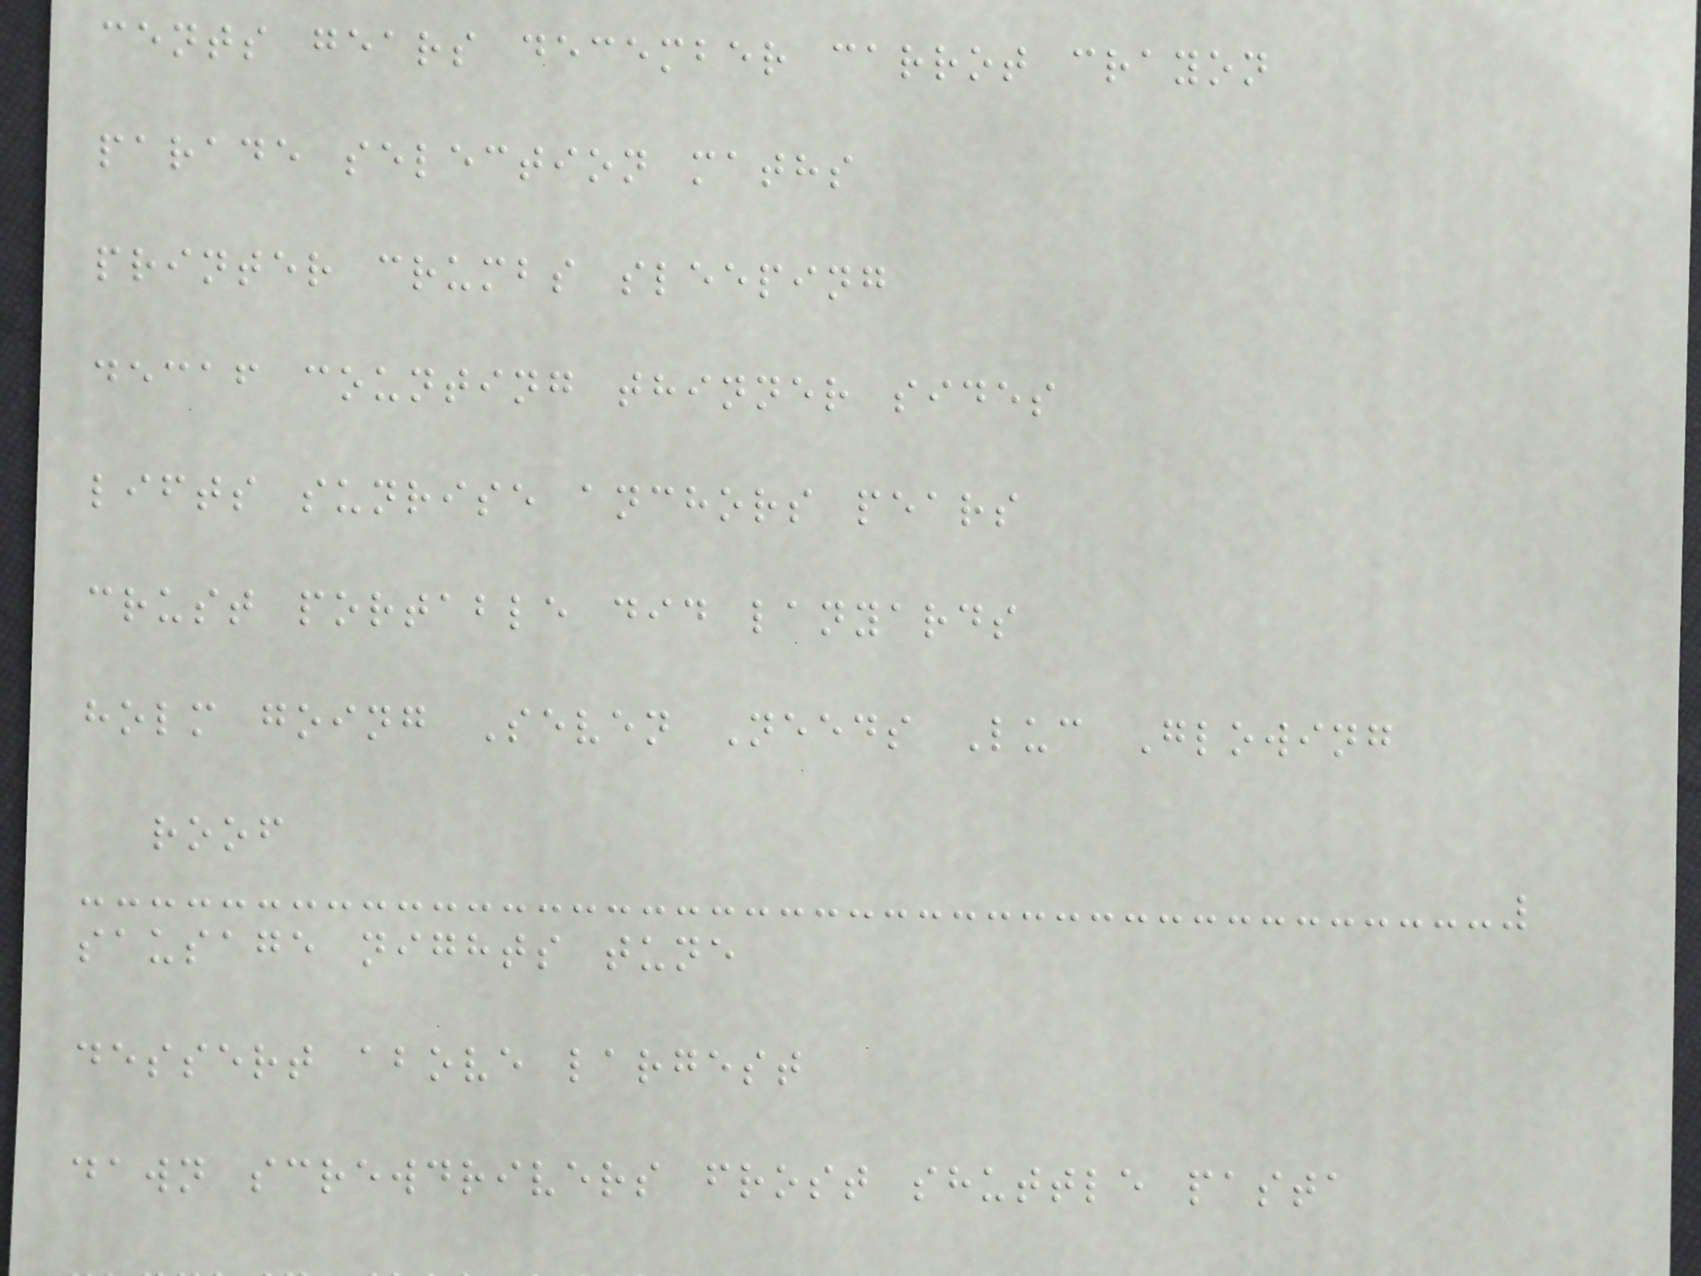cents gears december carrot crayon
parade selection maths
printer crumbs sleeping
decaf counting thinner sides
lifts sunrise anchors pears
crust portable did lanyards
holm going Seven Needs Luc Glowing
roof
sausage nights tune
dessert above largest
dawn screwdrivers frost shuttle pasta
